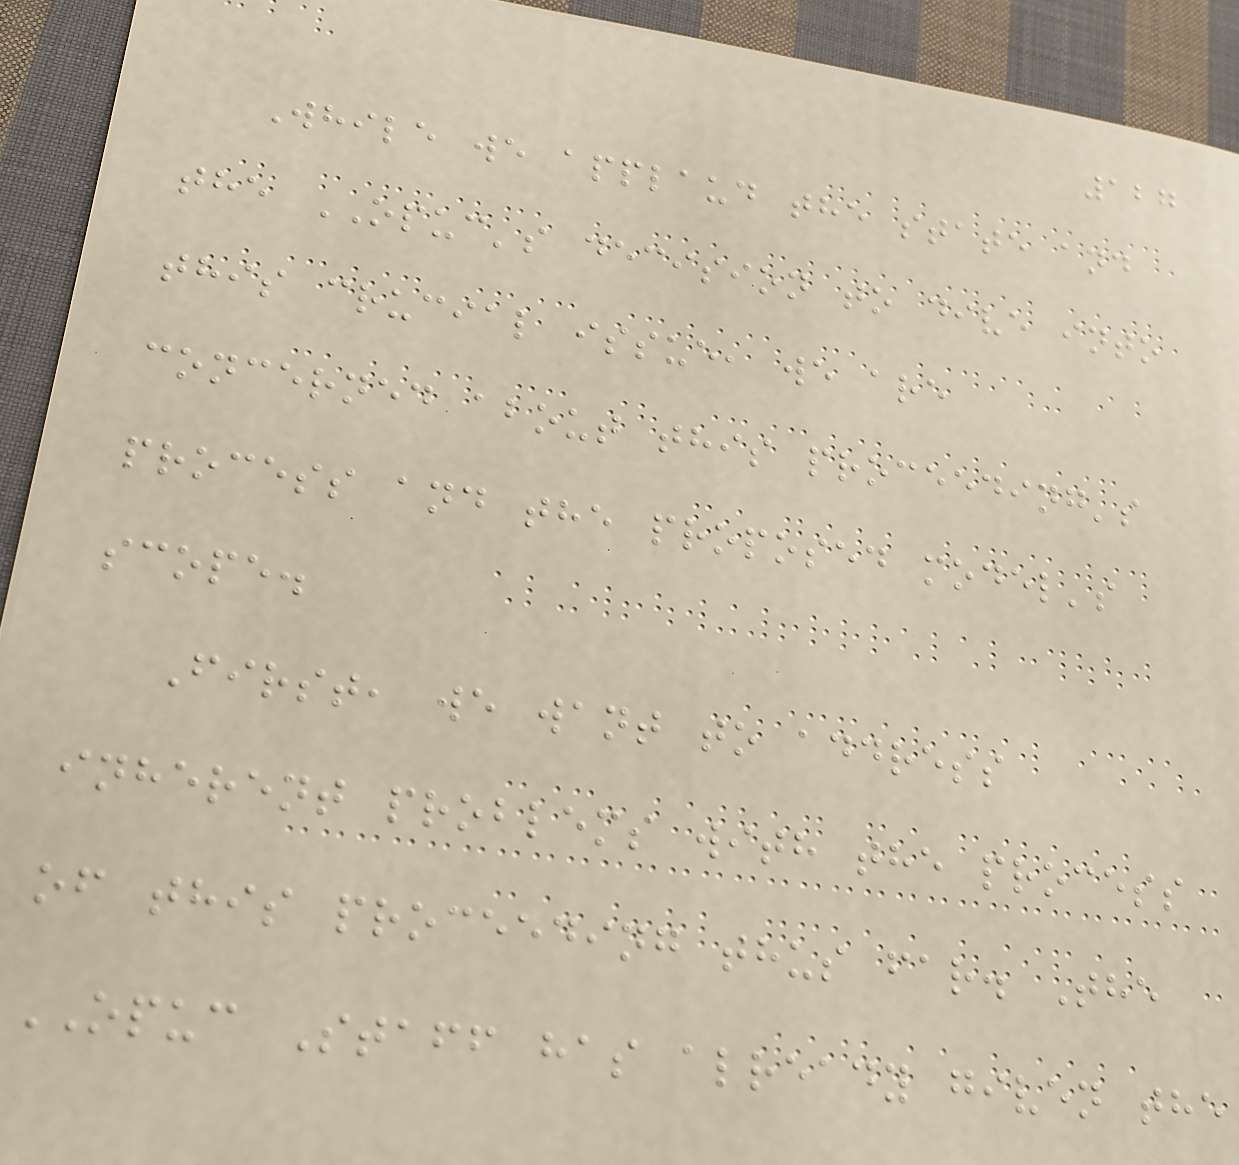127
While we applaud the state and
the OPUC's decision to dive into
this crucial issue, we are
concerned about this proceeding's
process and the proposed model's
scope.
First, we want to address
inherent problems with the process
of this proceeding thus far. The
OPUC Staff has already given the
